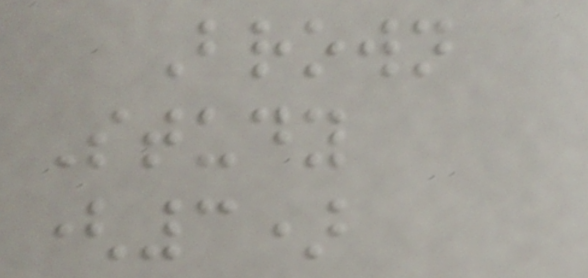Brown
Study
(3)
